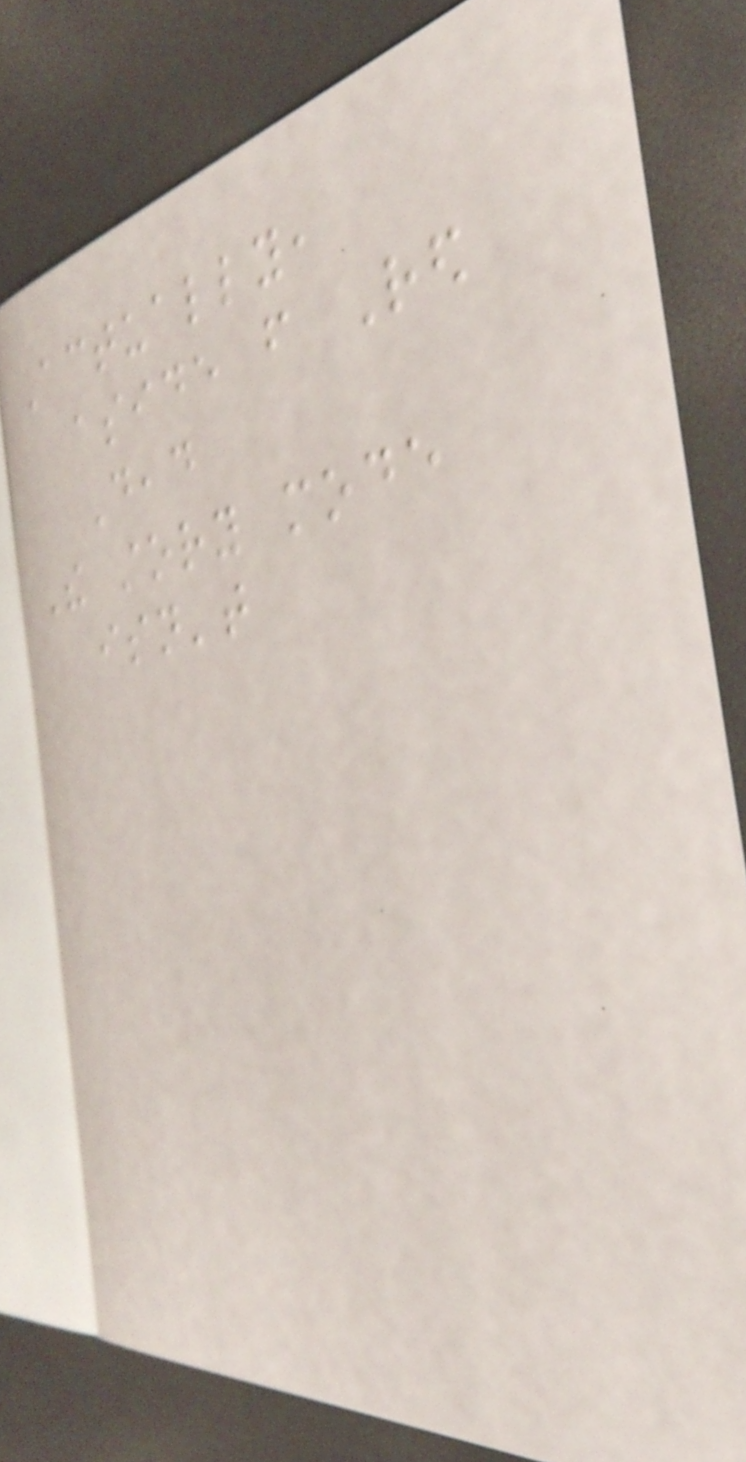Actually,
aside from Red
Dead
The story mode
isn't
